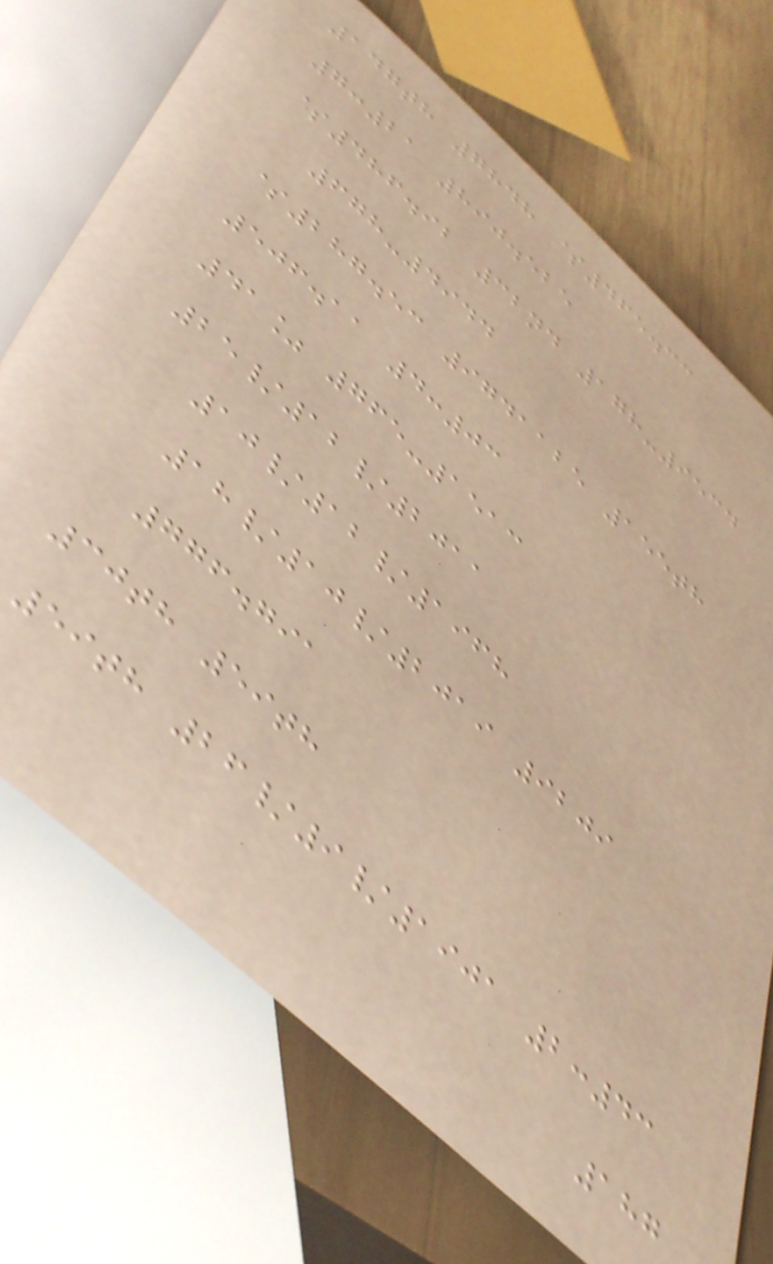147th 7848 $465.33
7:21 890.525
$486.92 32nd 178-9534
678-4944
$287.53 9741125 155th
506.11 4:03
41% 765-1513
25/12/2011
10/12/1968
18/10/2019 9209
776.791
30th 59th
59th 26/9/1901 2:43
187
